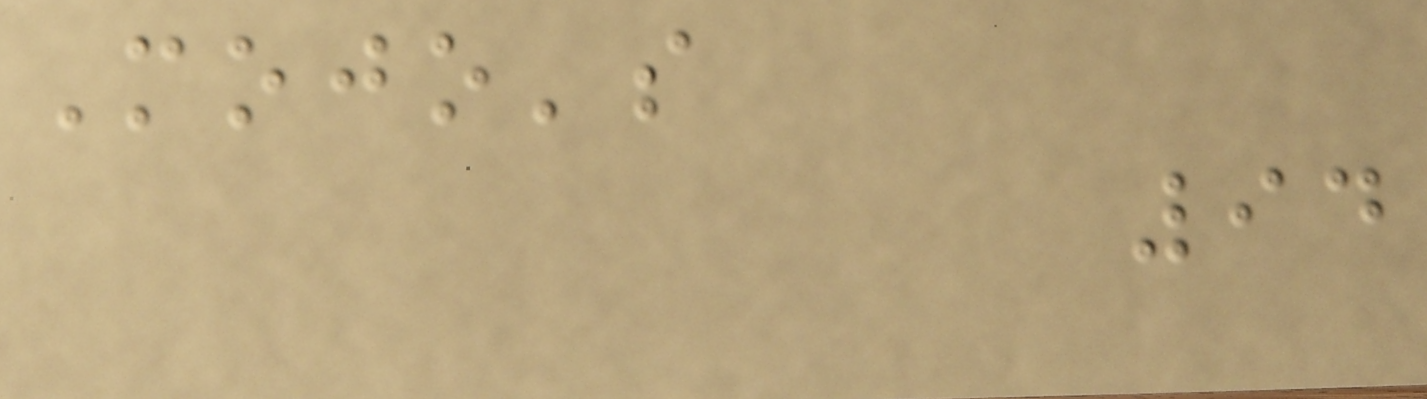Mojo's
94
